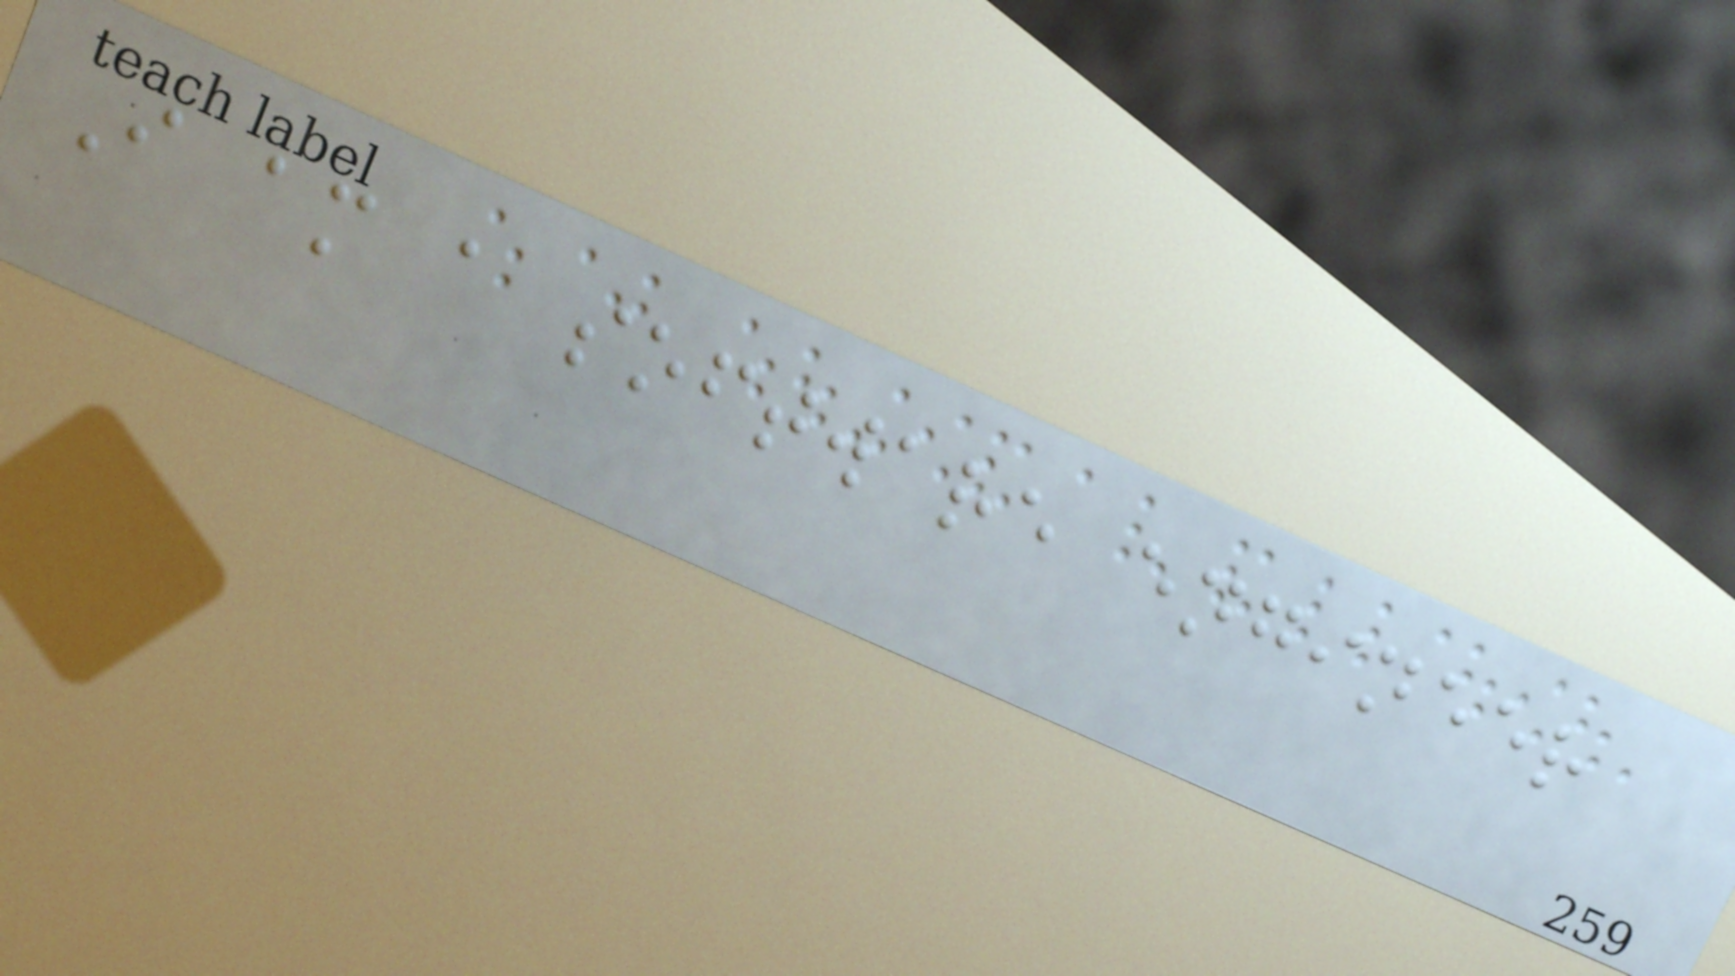I am a software engineer
